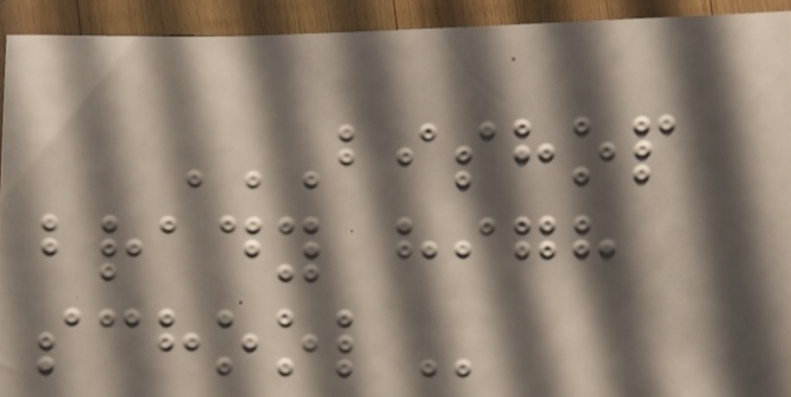BISHOP
BRADY HIGH
SCHOOL
